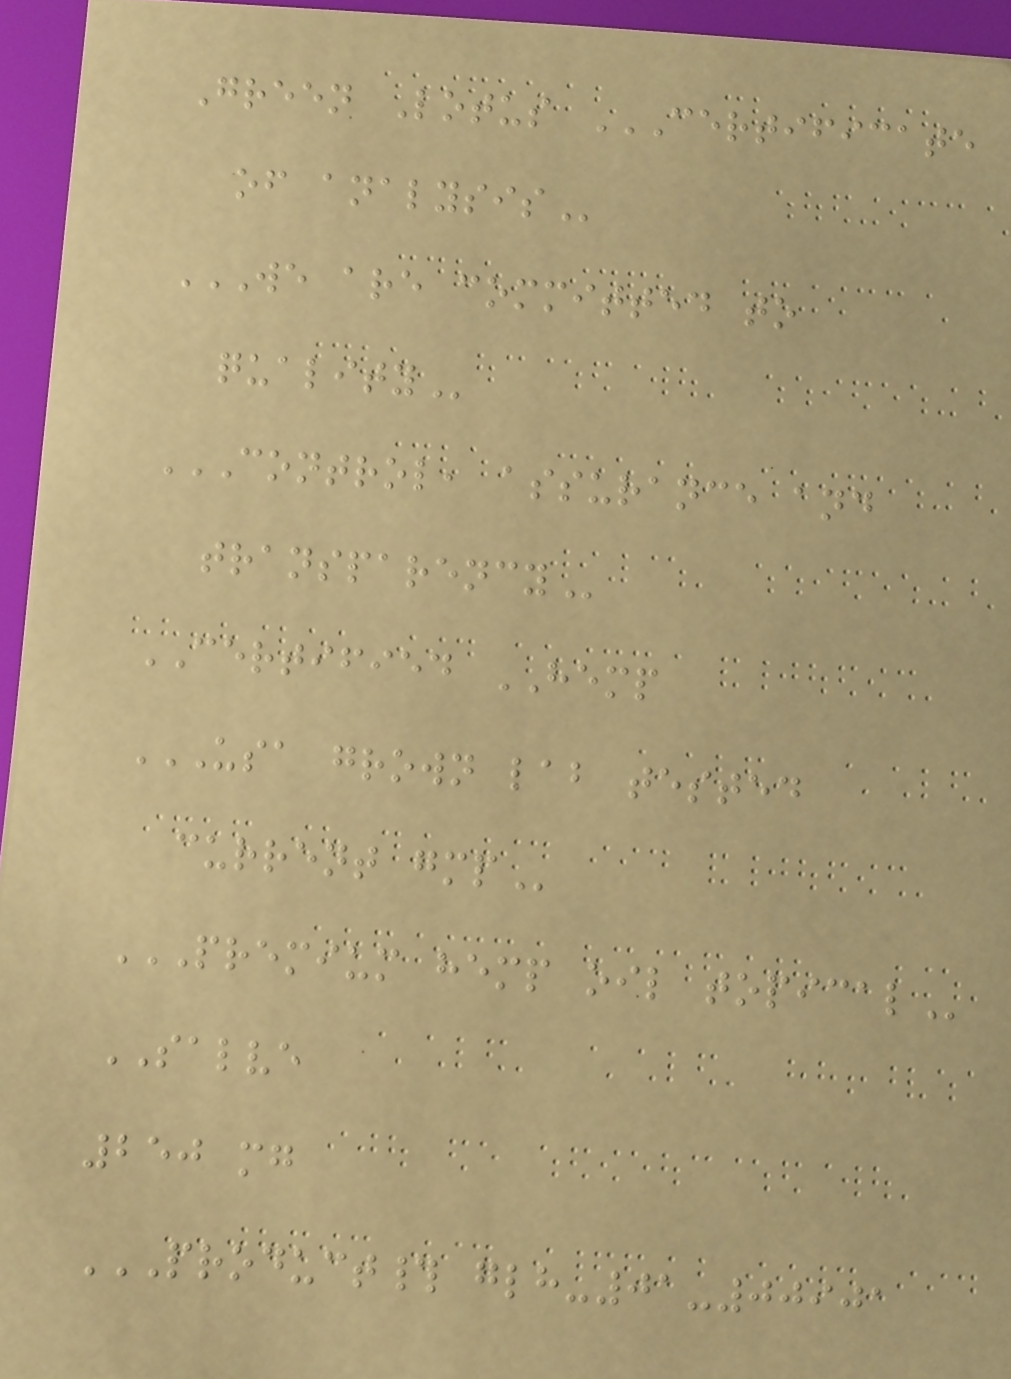Green Lotus CERTIFICATE
OF ANALYSIS
WE ARE COMMITTED TO
QUALITY
CONTROL, ASSURANCE AND
TRANSPARENCY
CERTIFIED HEMP
USA GROWN LAB TESTED
CURRENT GMP
PREMIUM HEMP OIL TOPICAL
SALVE
250 mg
PRODUCT# GLH-01-00901
